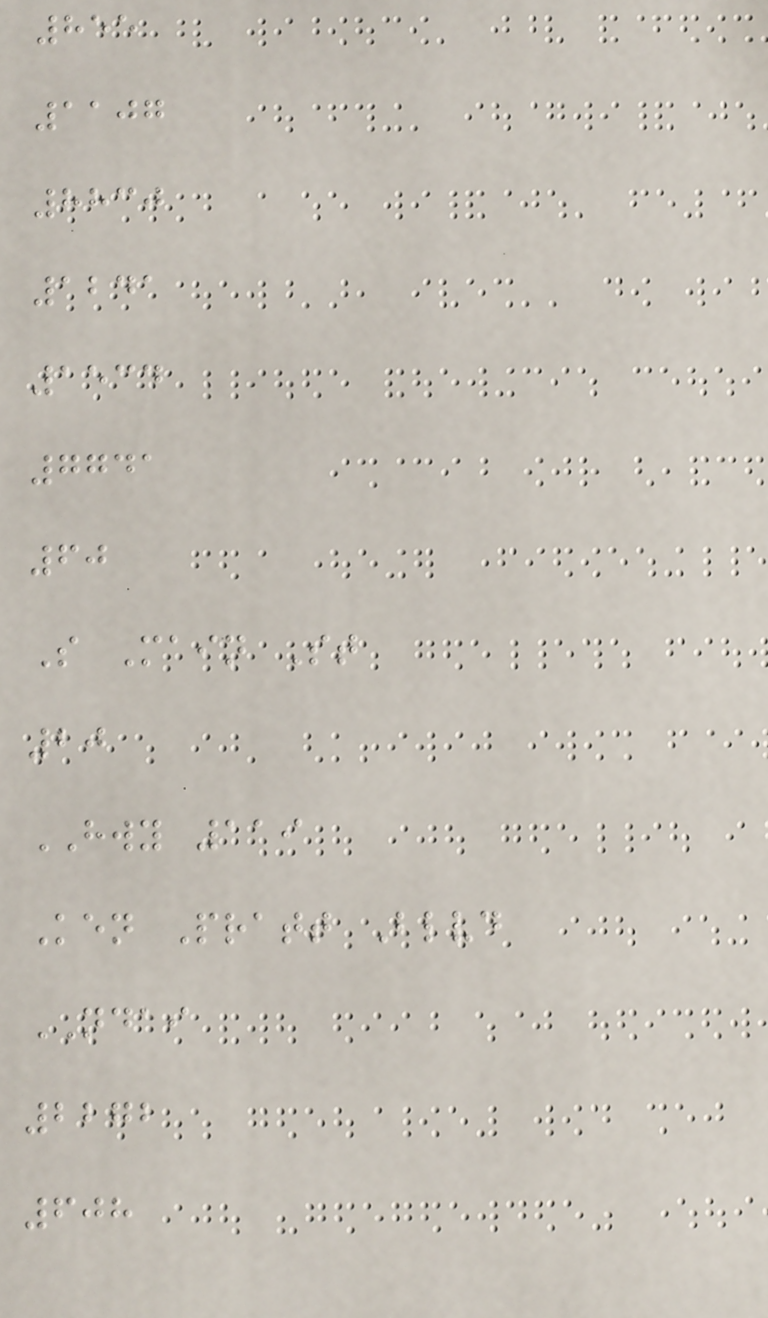855
1107
8830
1241
1534
7741
60
S Main St
20
HWY 119
Ken Pratt Blvd
NDAI
2272
608
